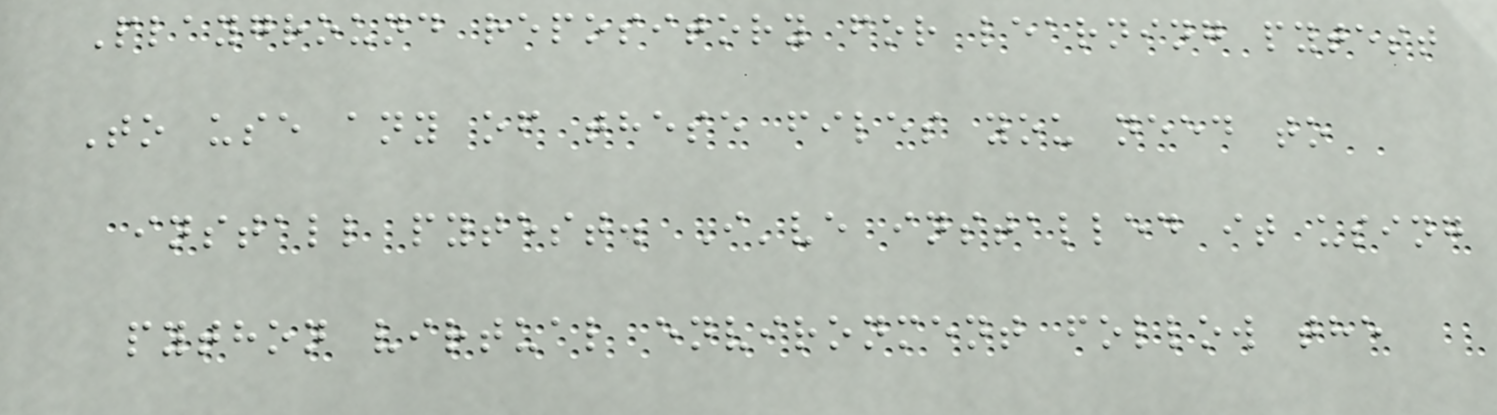Playground repository for learning pytest
To use any of these files you need to
install pytest. I've installed it using
python virtual environment follow the
